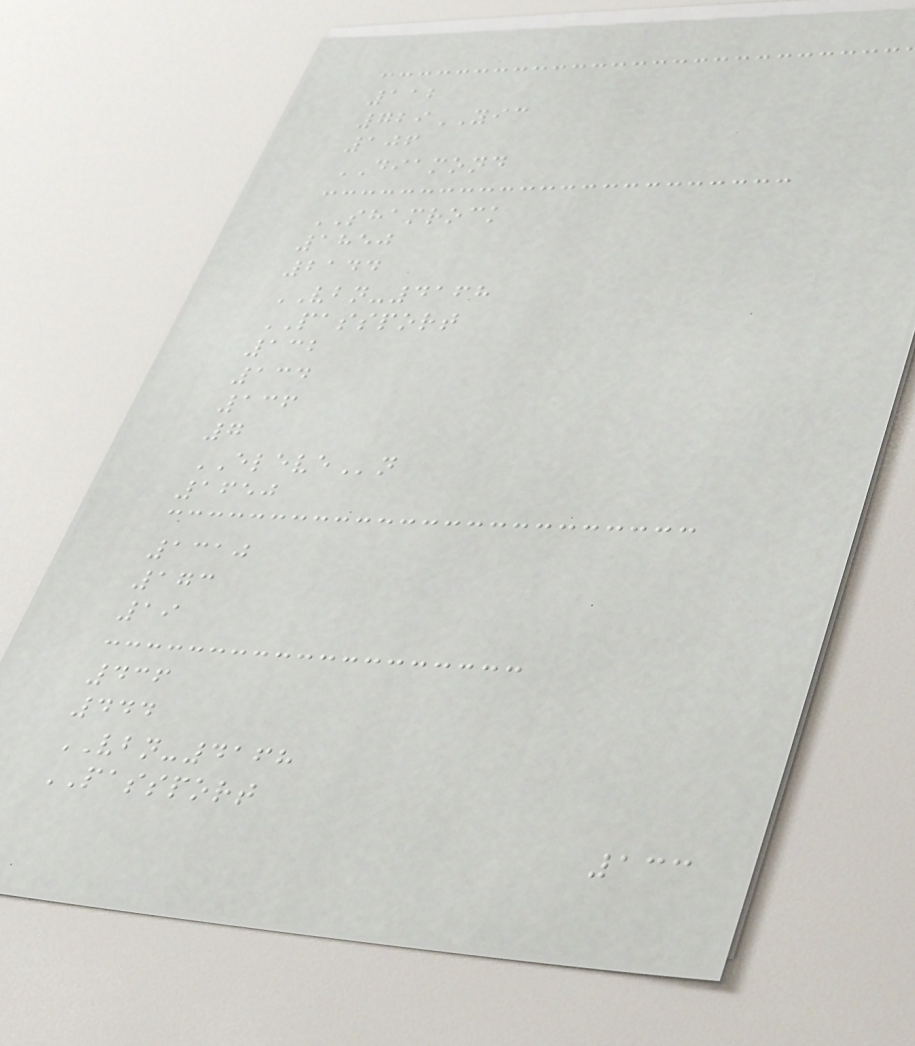112
729YIC
106
DIAMOND
SHAMROCK
1850
2144
VBN-4168
PASSPORT
132
134
136
7
ELEVEn
1650
1310
173
19
436
444
VBN-4168
PASSPORT
133
